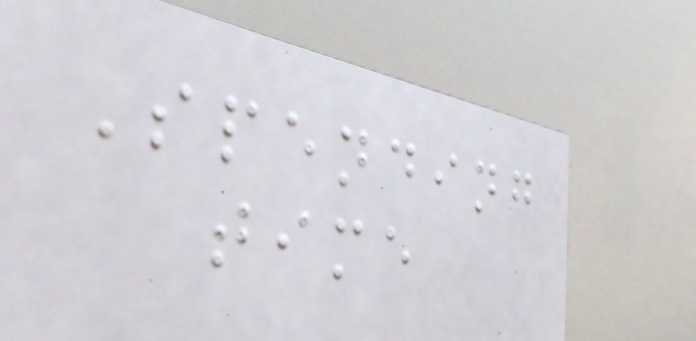Spending
time
